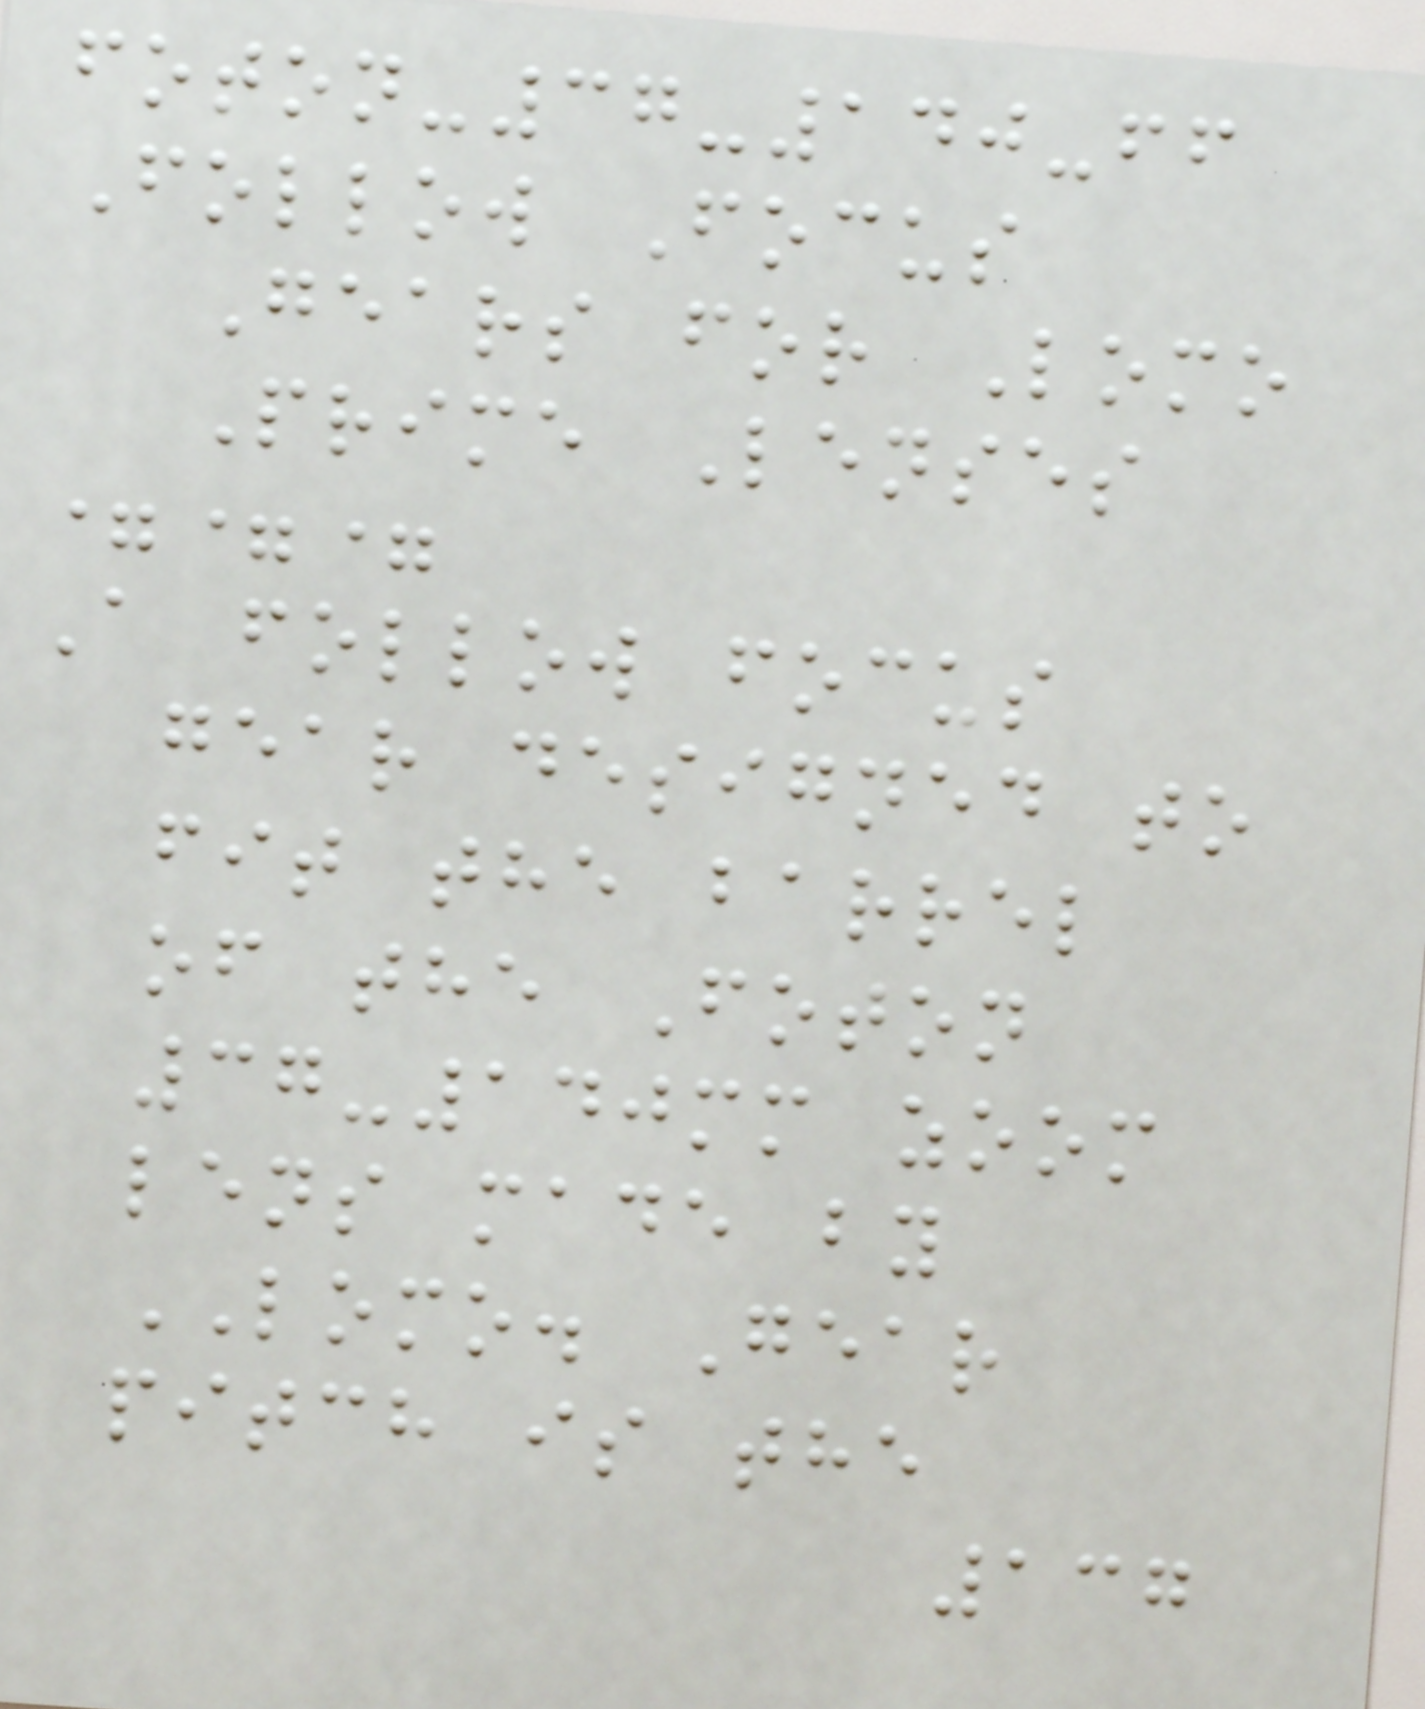foton-37-140-ff
Follow Focus
Gears for Lomo
Prime Lenses
===
A follow focus
gear designed to
fit the barrel
of the Foton
37-140mm zoom
lens made by
LOMO. Gear
pitch is the
137
